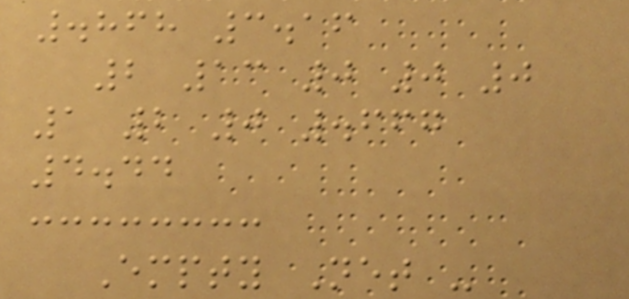.868 3.16
2 13 0 0 0
1 2 0 .667
4.44
Empty Net -
